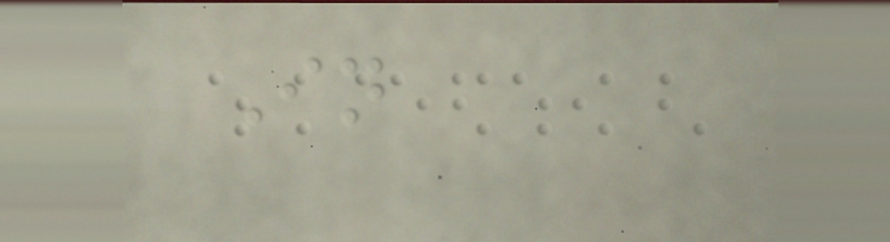In
